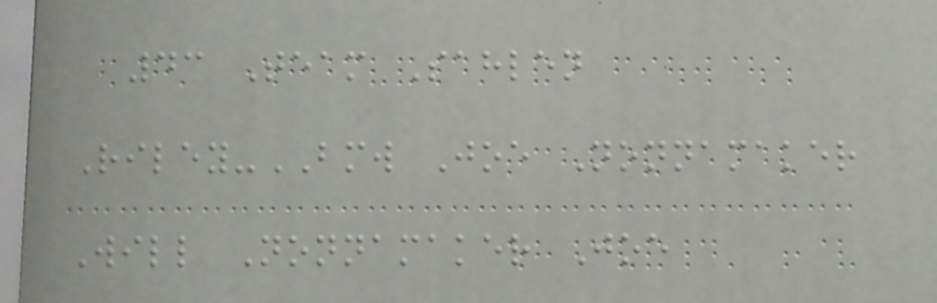43 Team Sahlen
Riley-BMW Joe Nonnamaker
Will Nonnamaker Joe
